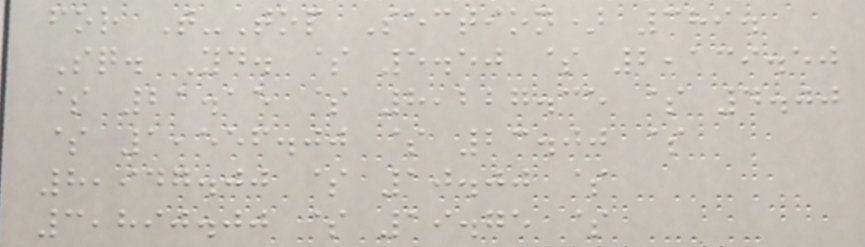for T-Top Section) 389.
Sq. Yd. $ 5.50 $ 2,139.50
$ 21.15 $ 8,227.35 $ 4.00
$ 1,556.00 $ 23.00 $
8,947.00 $ 10.00 $
3,890.00 $ 19.75 $
